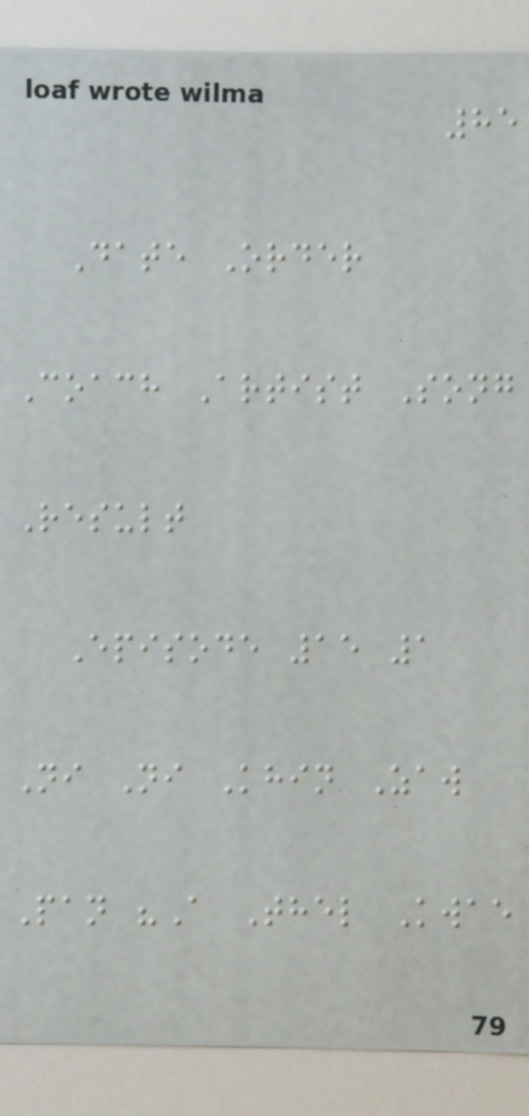85
Date Order
Coach Artist Song
Result
Episode 15 1
Ni Ni Khin Zaw
Pan "A Thel Kwae
